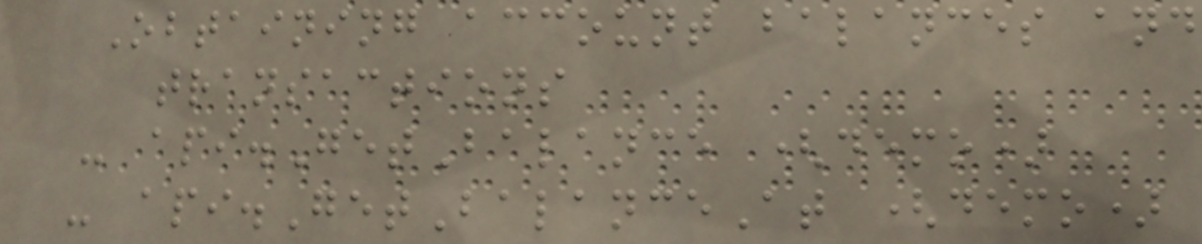Obtaining account balances and
transactions
- api.GetBalance (demo)
- api.GetBalanceAt (demo)
